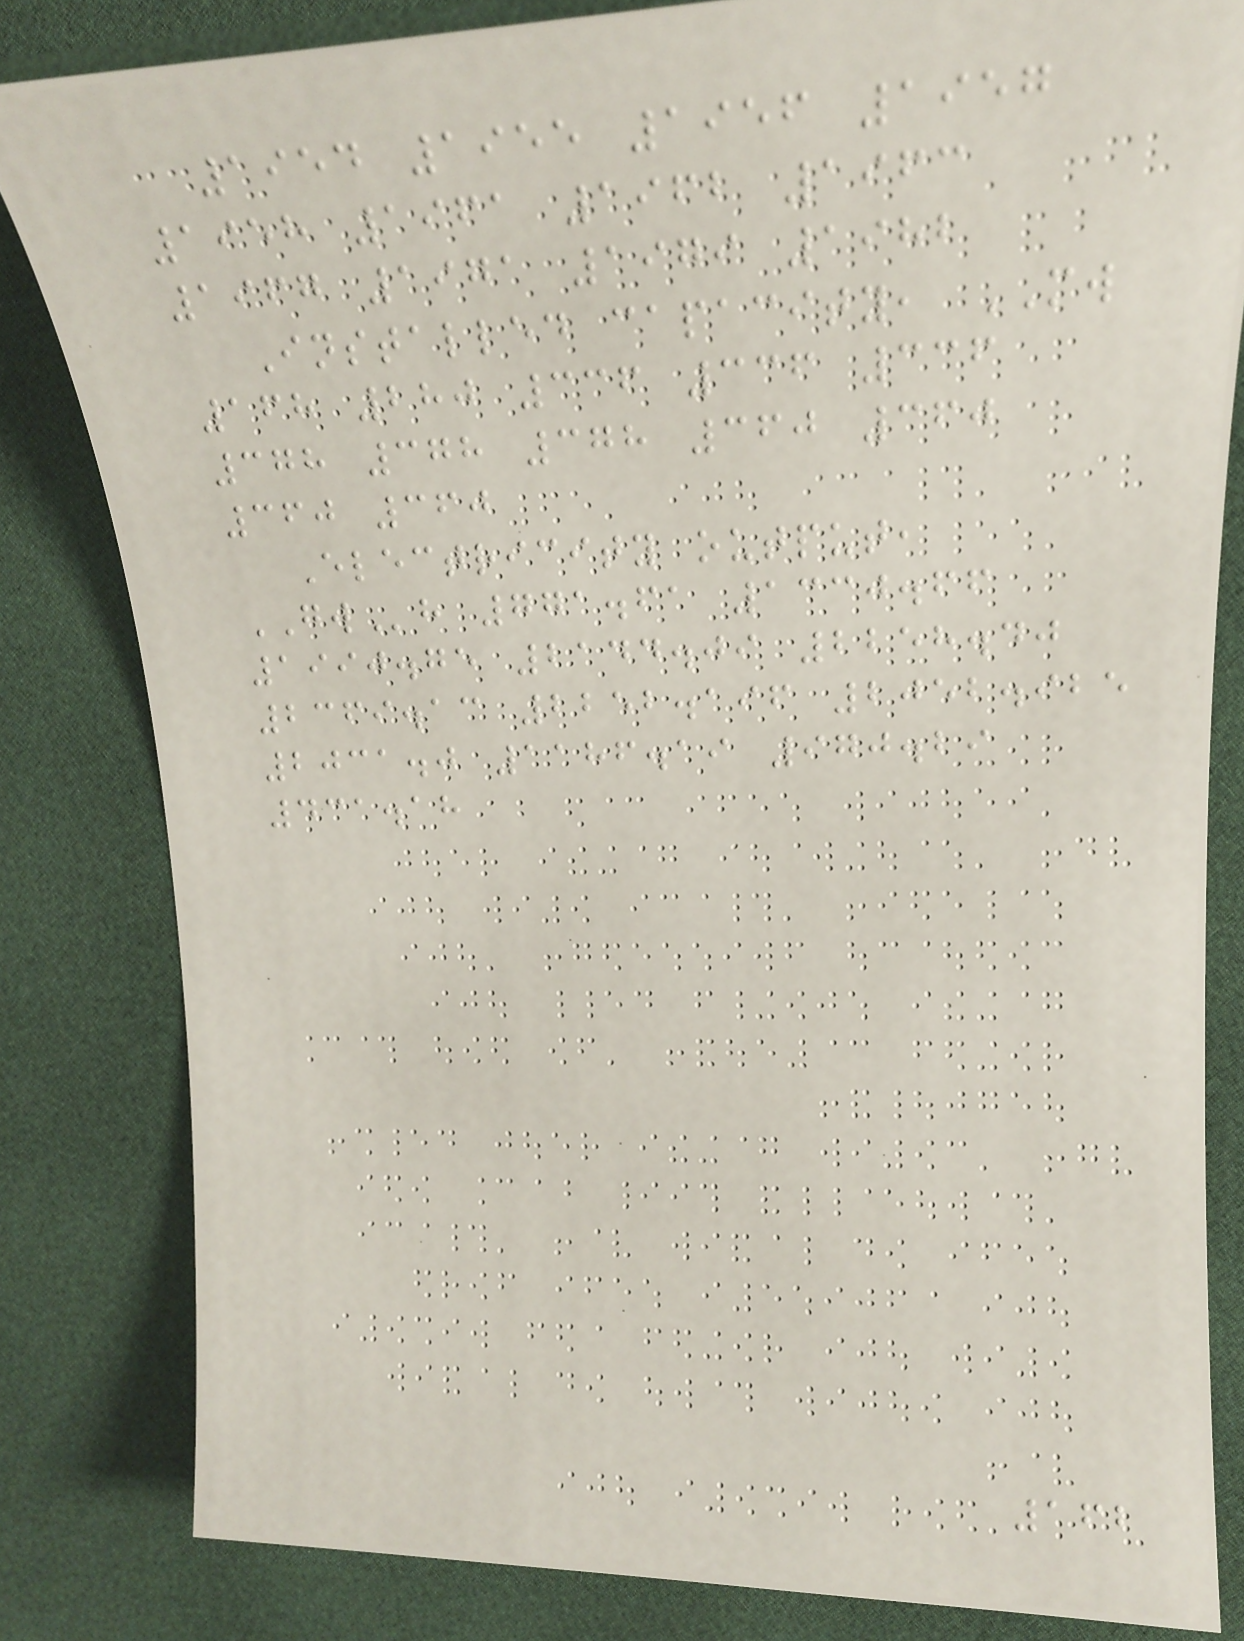1954 1955 1956 1957
1958 1961 1962 1963
1967 1971 1979 1982
Installed capacity, MW
168 280 336 336 336
378 378 378 360 360
360 360
Electricity output,
GWh 771.61 1330.66
1990.75 2144.09 2258.40
2369.13 2252.196 2052.925
2031.0 1186.19 970.29
431.18
162
